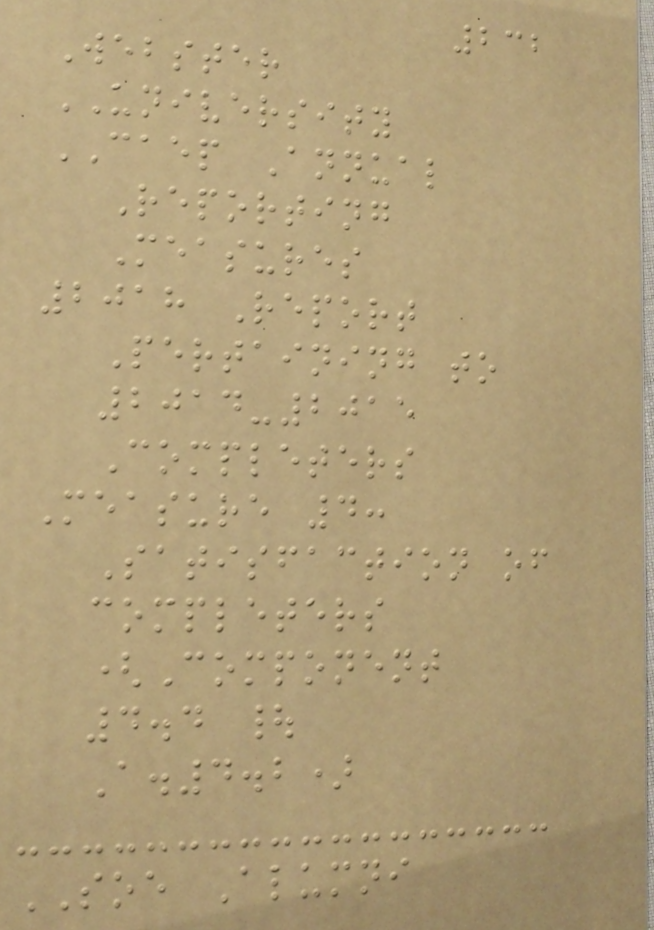232
Webster
UNIVERSITY
CAEP Annual
Reporting
Measures
2018 Report
Pertaining to
2014-2015
Completers
Measure 4:
Satisfaction of
completers
(Component
4.4 |
A.4.2)
SOE Alumni
